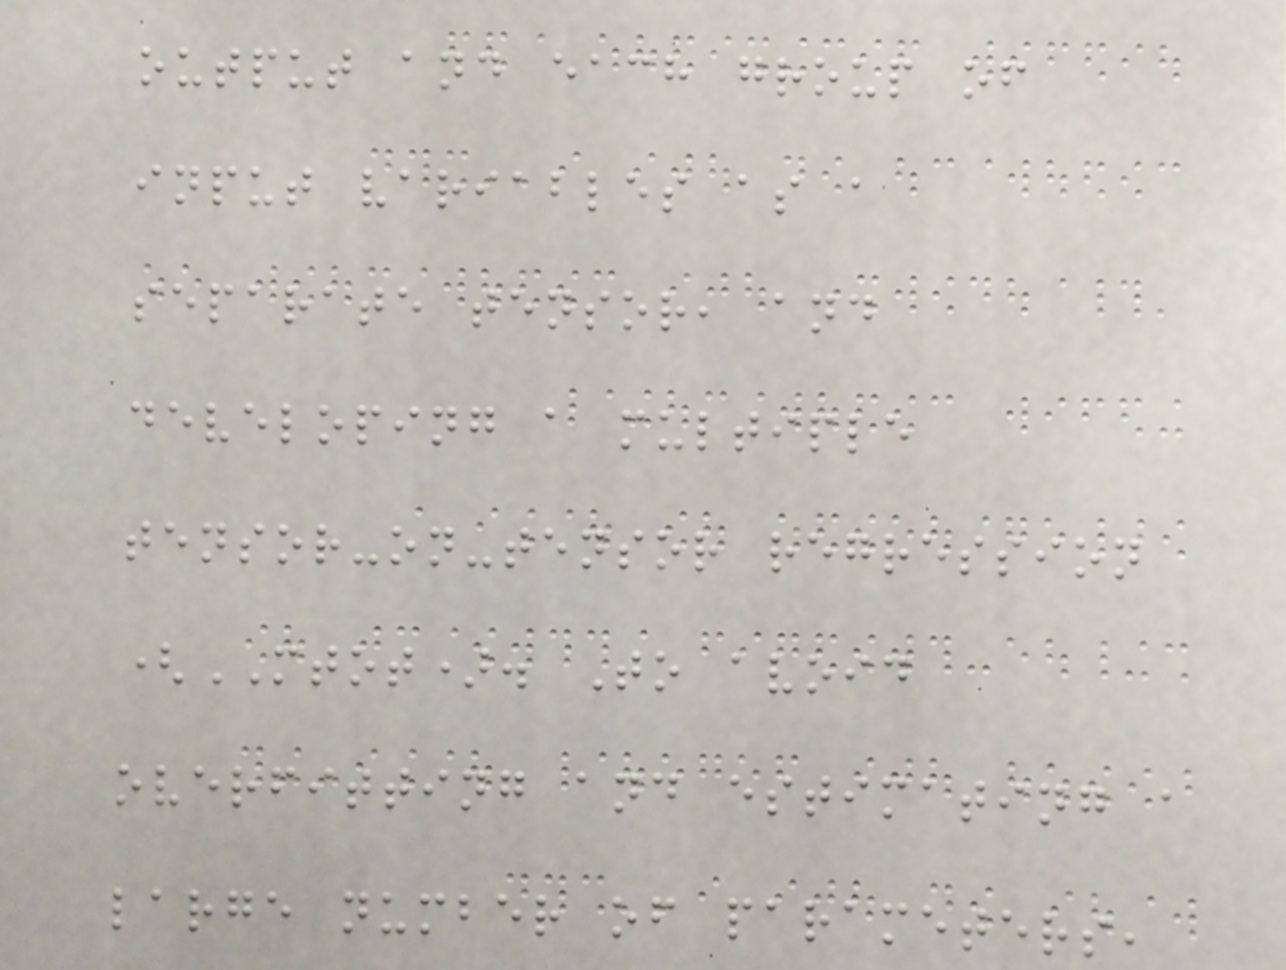output and each group of
input variables as a
separate tensor, and
developing a multiple
tensor-on-tensor regression
(MTOT). To avoid
overfitting and estimating a
large number of parameters,
